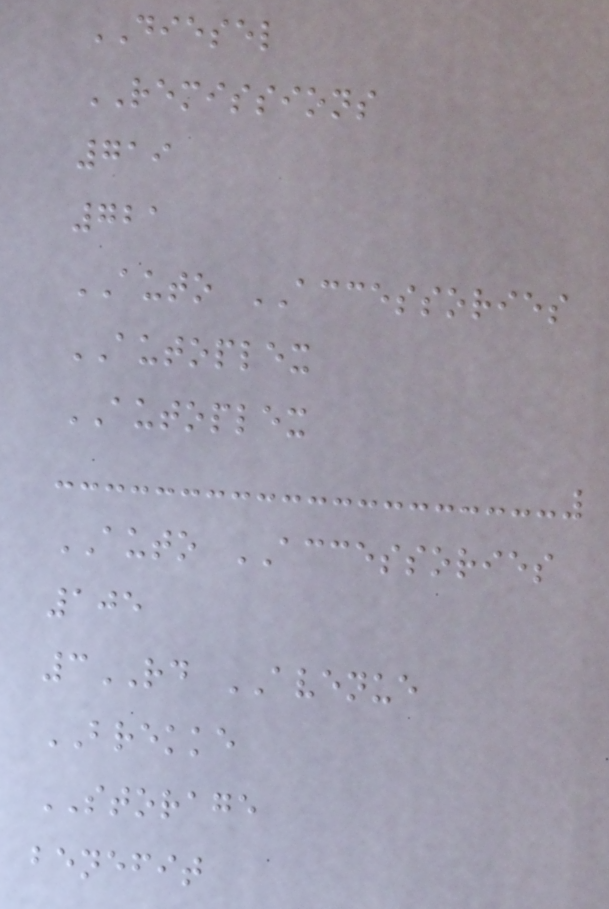DIESEL
REMISSIONS
719
721
AUTO ACCESSORIES
AUTOPLEX
AUTOPLEX
AUTO ACCESSORIES
105
3RD AVENUE
BREKKE
STORAGE
benefit
